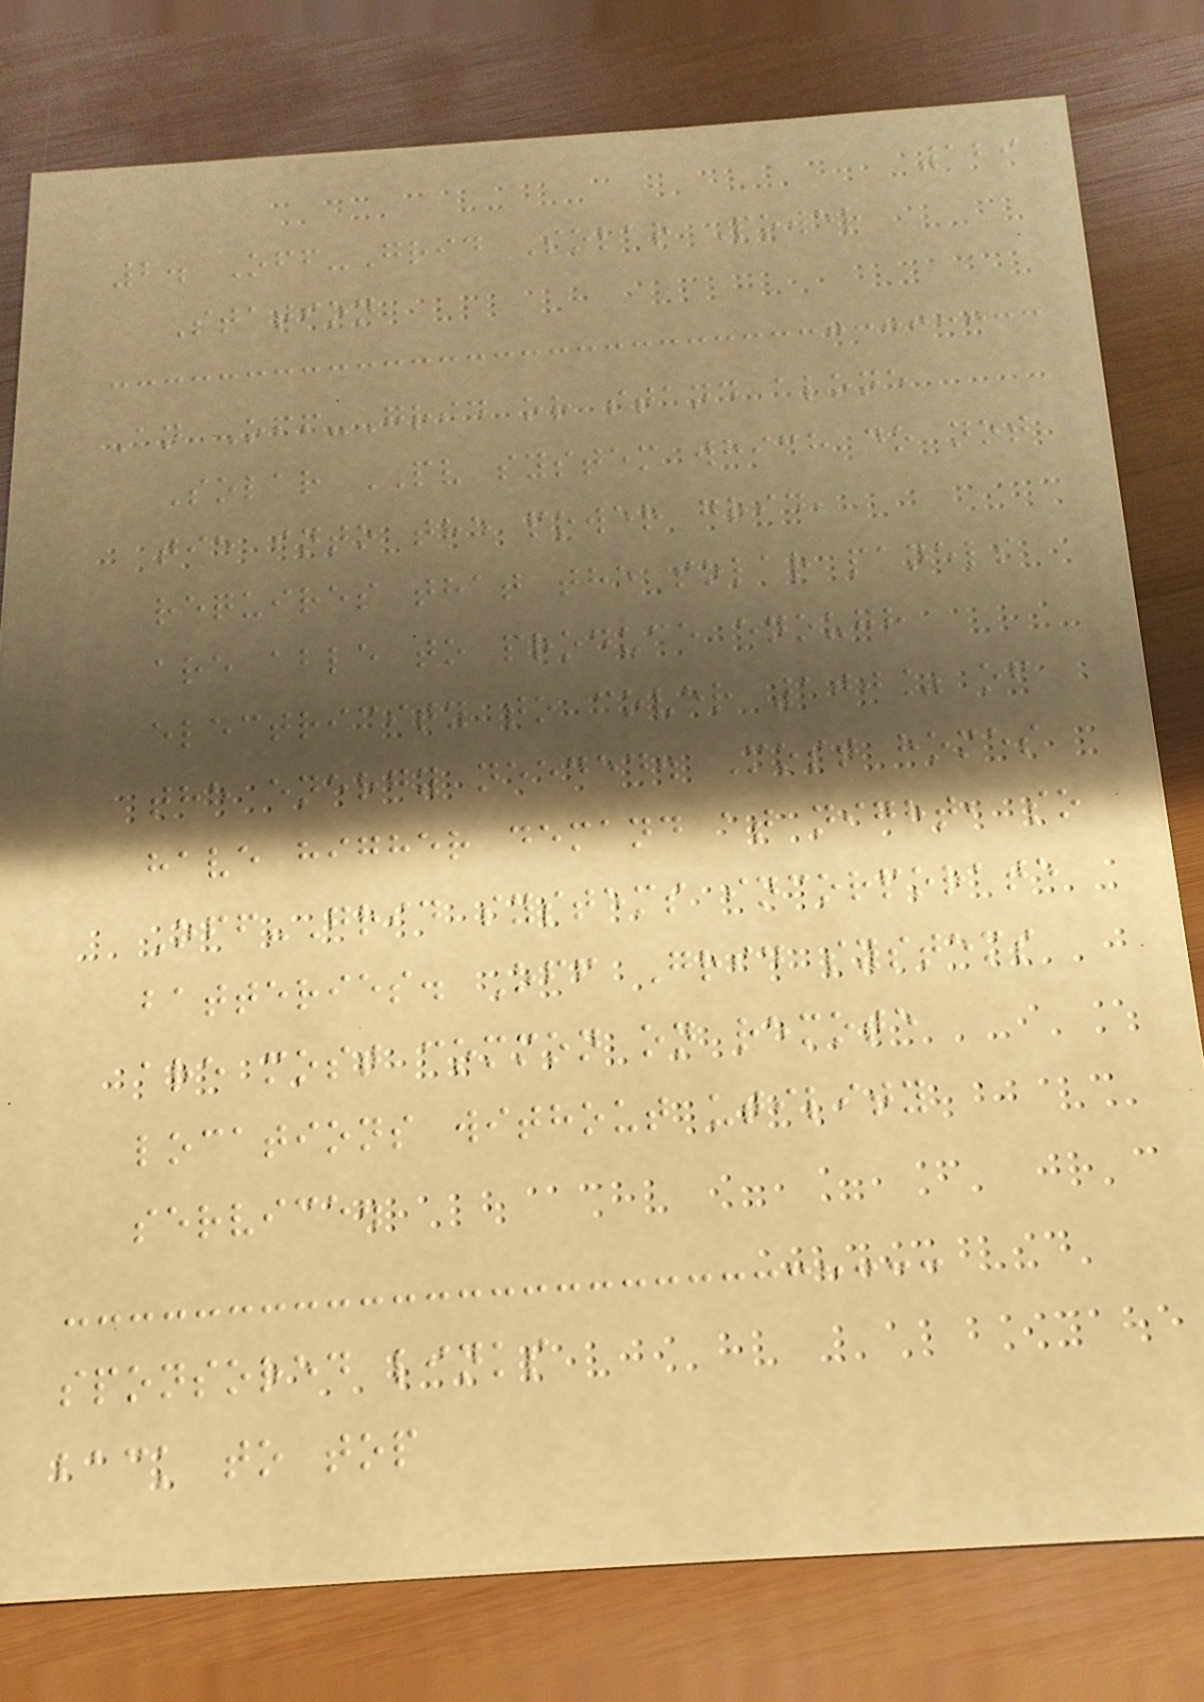129
2. Off-Grid Solar Power
Station
An Off-Grid or stand alone
Solar PV system which do not
tie into the power grid,
requires that the solar panels
are able to produce enough
electricity to cover 100% of
the energy needed. Most homes
have higher demand at night, so
Off-Grid systems incorporate
batteries. Off Grid systems
are most common on remote
locations without utility
service.
sponsored links
back to top
